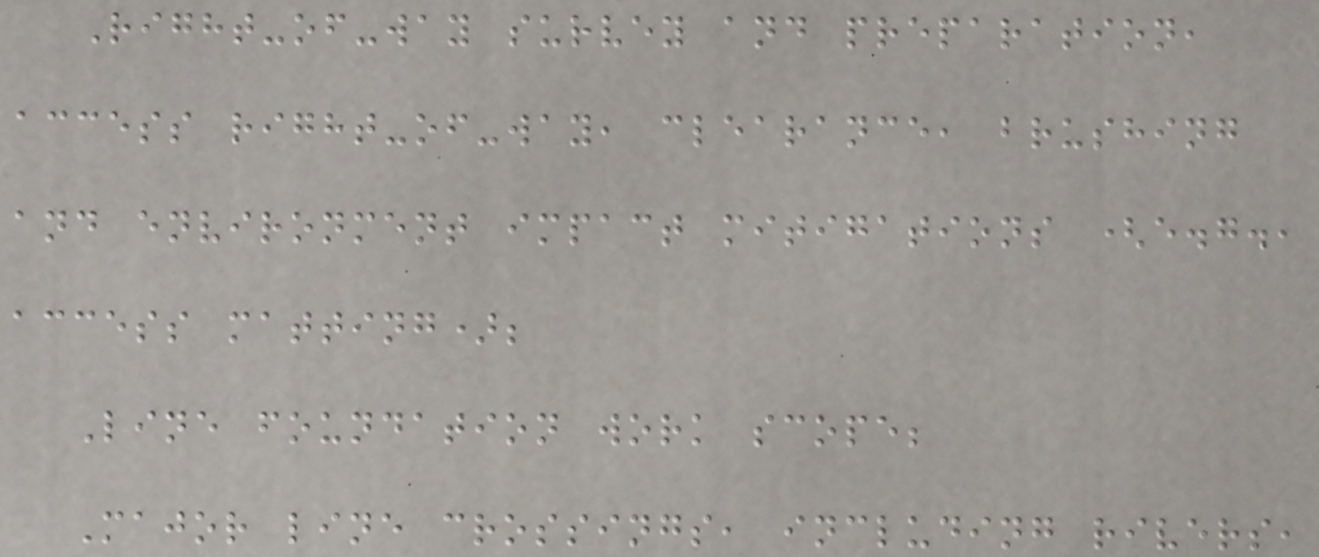Right-of-way survey and preparation,
access right-of-way, clearance, brushing
and environment impact mitigations (e.g.,
access matting);
Line foundation work scope;
Major line crossings, including rivers,
